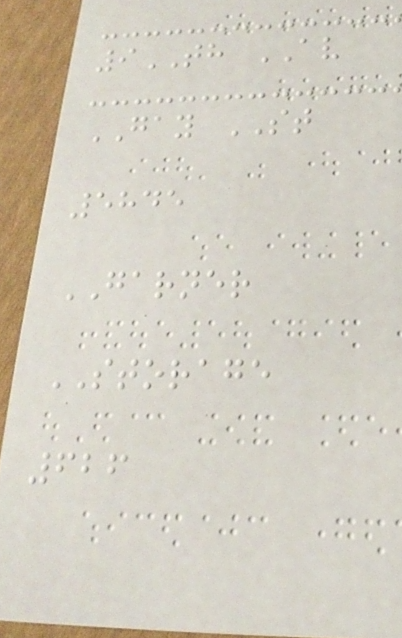9TH AV
GAY ST
5845
GARNER
STORAGE
626
